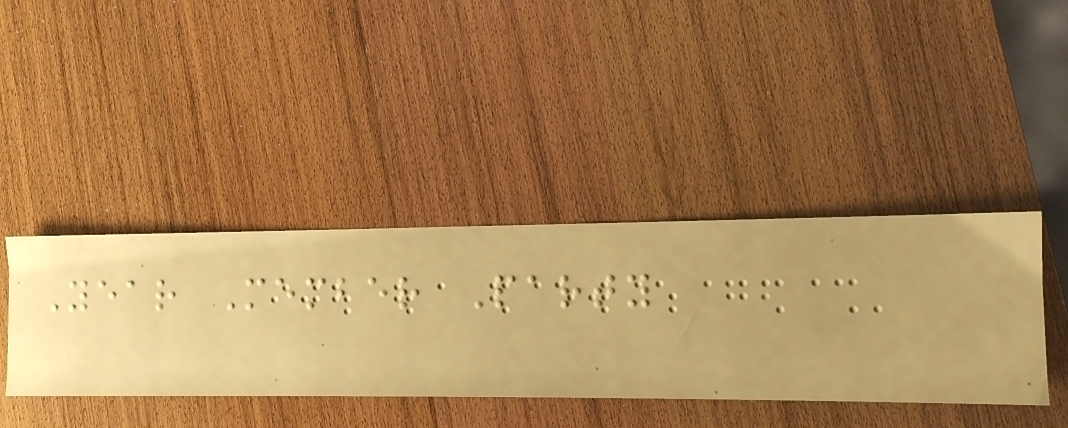Year Member Party
